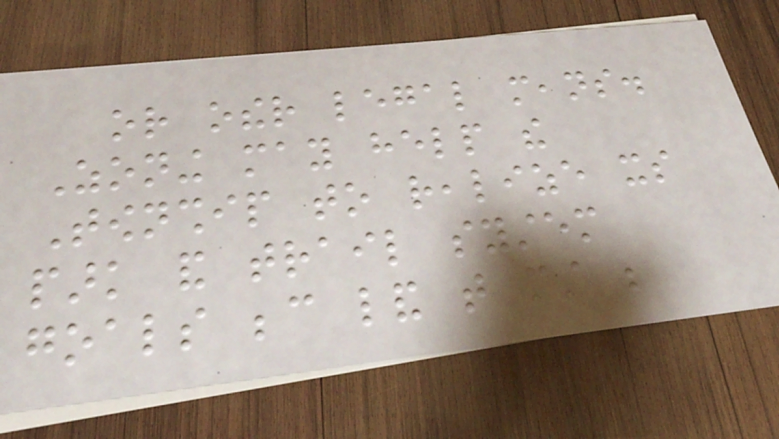or other legal means.
Zoning may help the
Township to realize its
park and trail system
goals because land that must be
